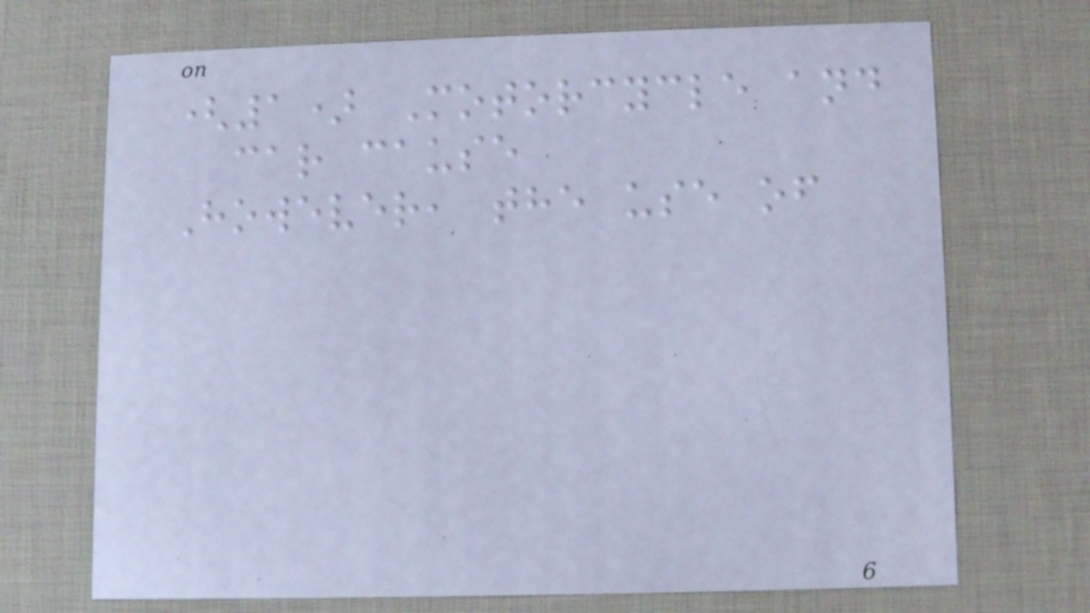(1) Motorcycle and
car cause
However, the use of
